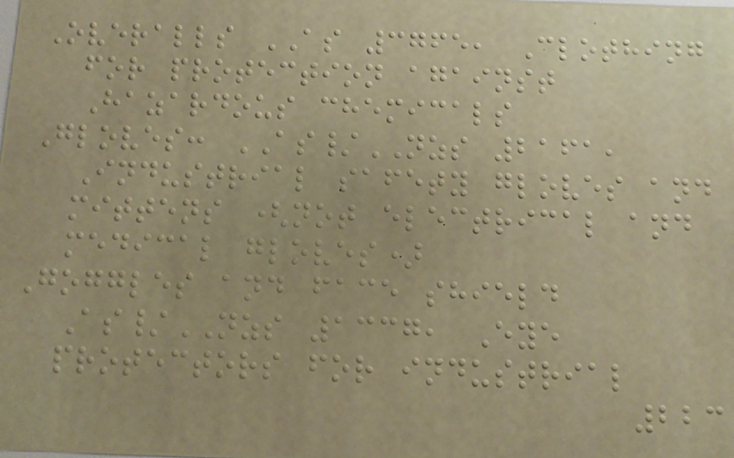Overalls AS 3765, Clothing
for protection against
Hazardous chemicals
Gloves: AS/NZS 2161,
Industrial safety gloves and
mittens (not electrical and
medical gloves)
Goggles and face shield
As/NZS 1337, Eye
protectors for industrial
223
